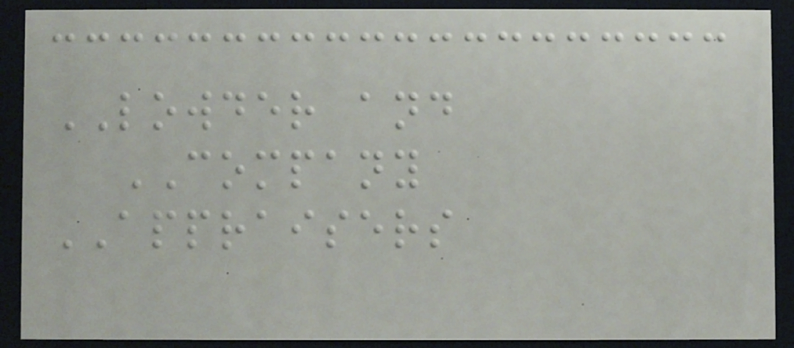LOWDER and
COMPANY
APPRAISERS
